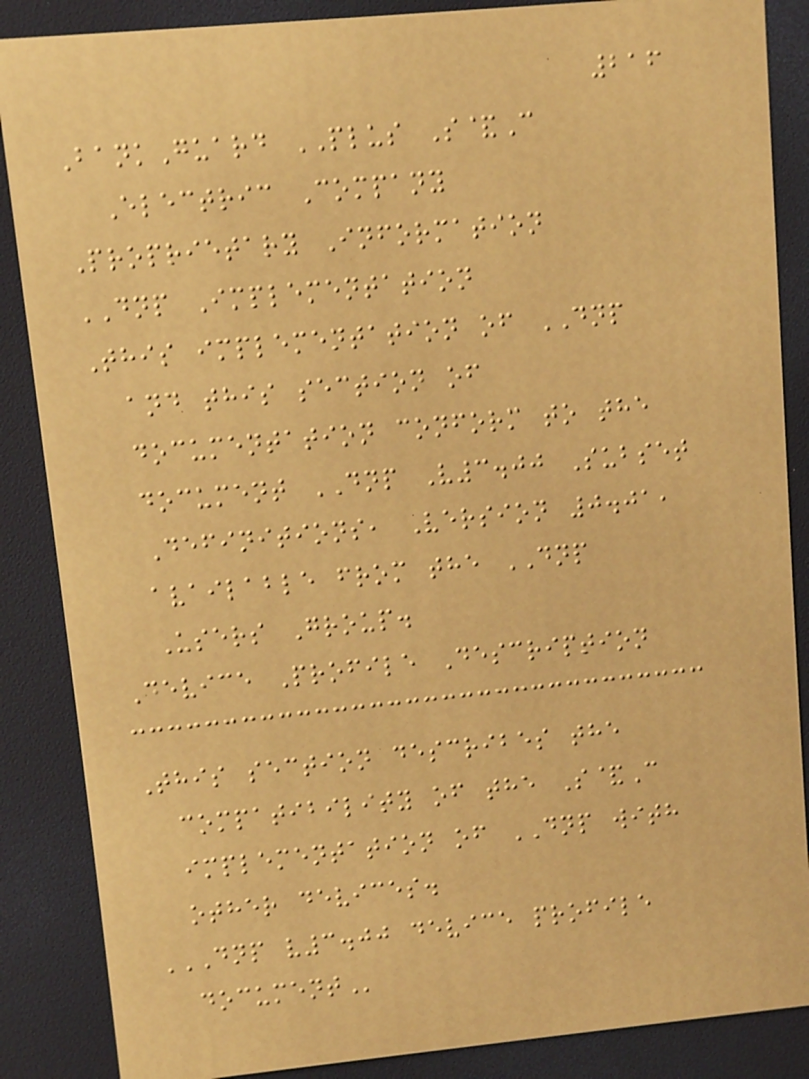216
BankGuard PLUS S&C
Electric Company
Proprietary Information
DNP Implementation
This implementation of DNP
and this section of
documentation conform to the
document DNP V3.00 Subset
Definitions, Version 0.01,
available from the DNP
Users Group.
Device Profile Description
This section describes the
compatibility of the S&C
implementation of DNP with
other devices.
DNP V3.00 DEVICE PROFILE
DOCUMENT
